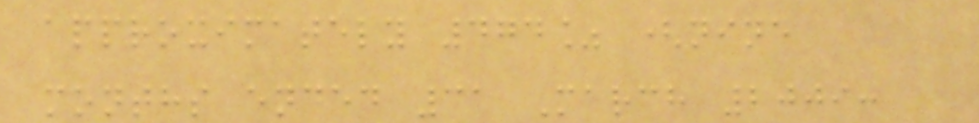approximately 474% (nine
months ended 31 March 2009:
